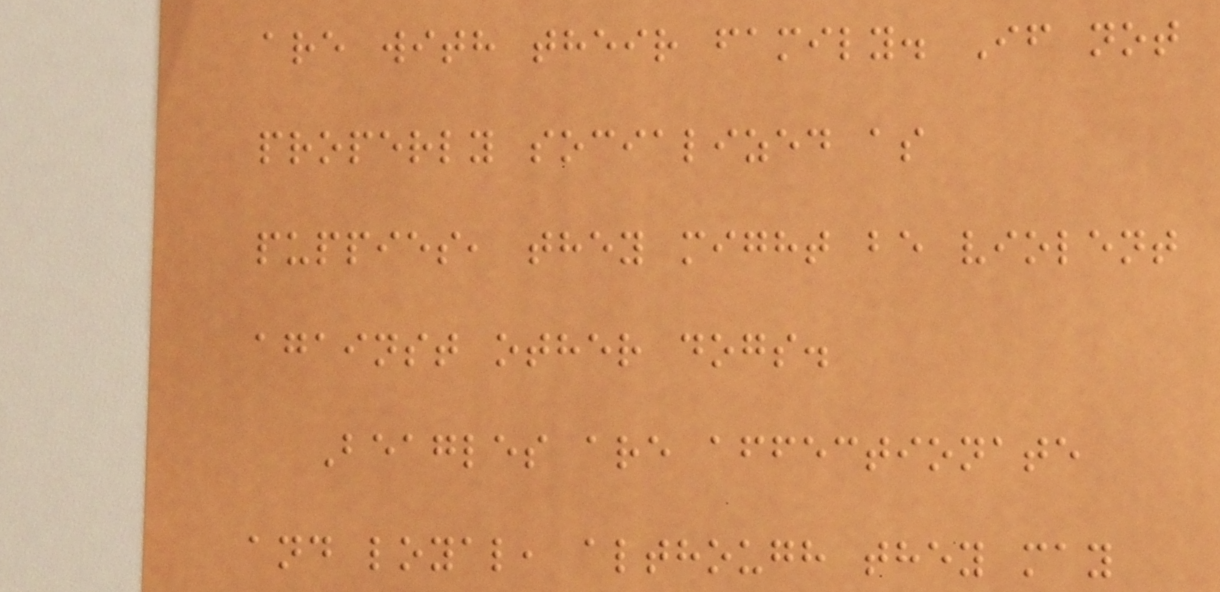are with their family. If not
properly socialized as
puppies, they might be violent
against other dogs.
Beagles are affectionate
and loyal, although they may
